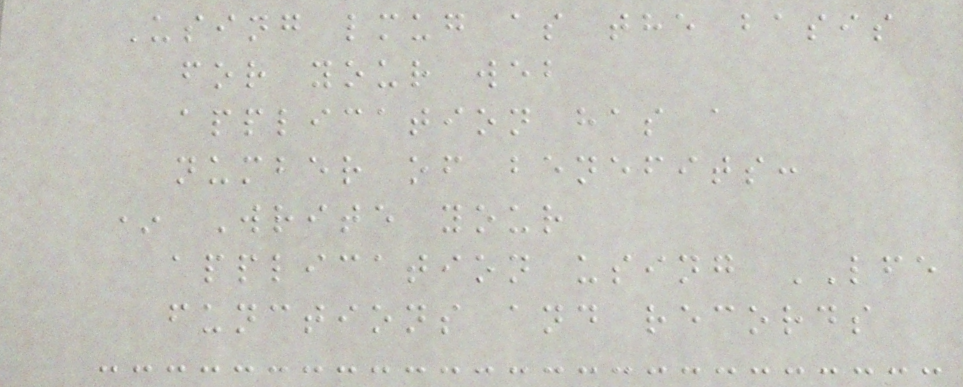Using lmug as the basis
for your web
application has a
number of benefits:
* Write your
application using LFE
functions and records
